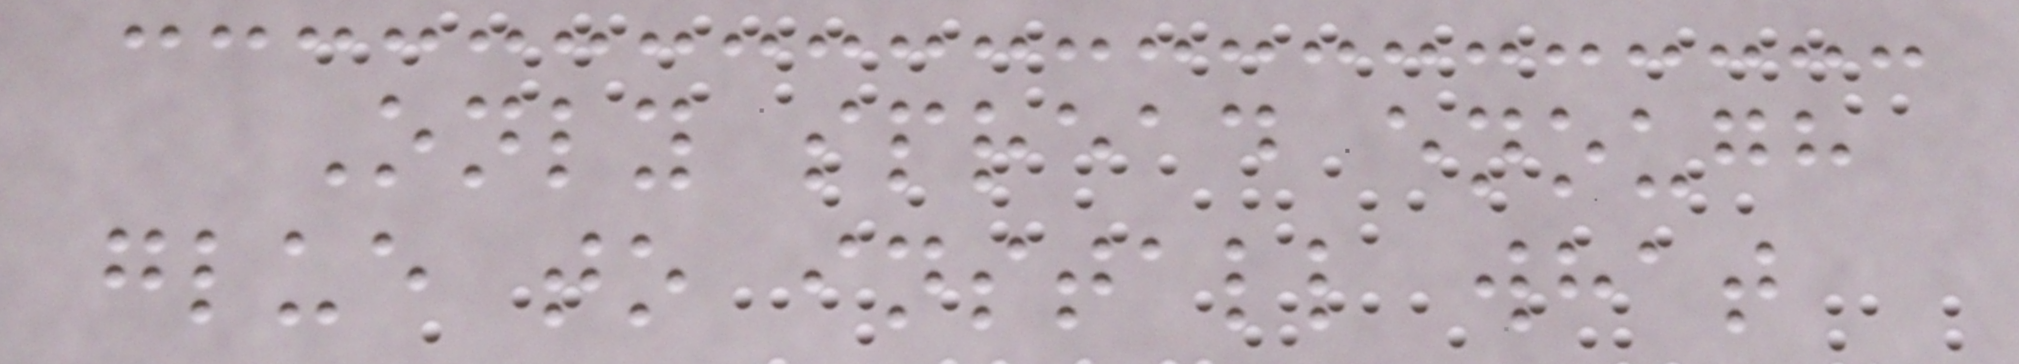Only spread enough
glue to install what
